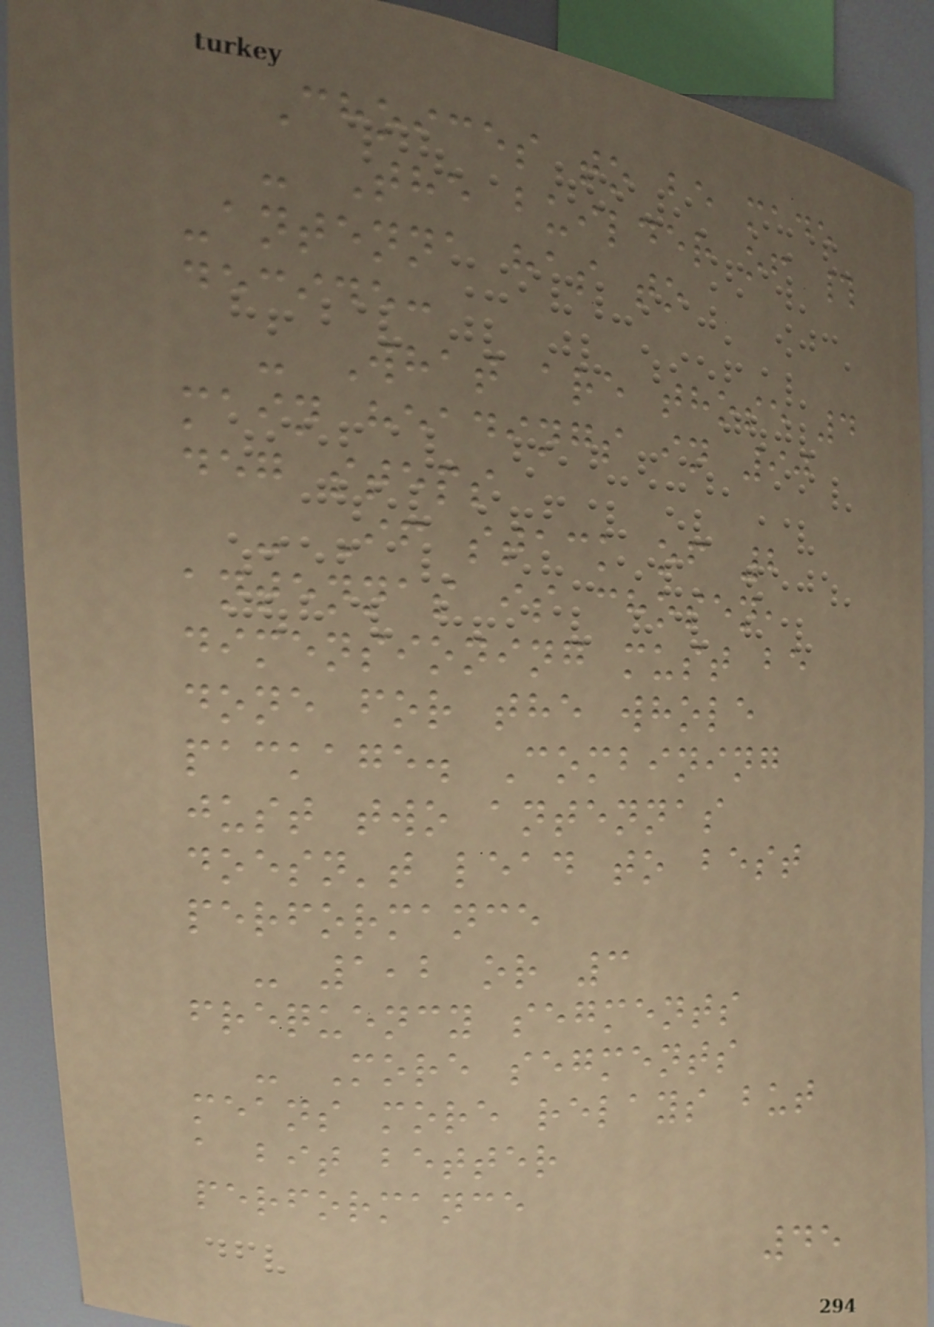Choices to be made
- The builder of #
-antenna has to
decide:
- What are those 4
main headings in 90
deg steps
- If stack of 2
antennas is chosen,
dimensioning must be
done for the whole
package. Combining
just two antennas
doesn't lead to best
performance
- 1,2 or 3
frequency segments
- More segments
means more relays but
a bit better
performance
45
